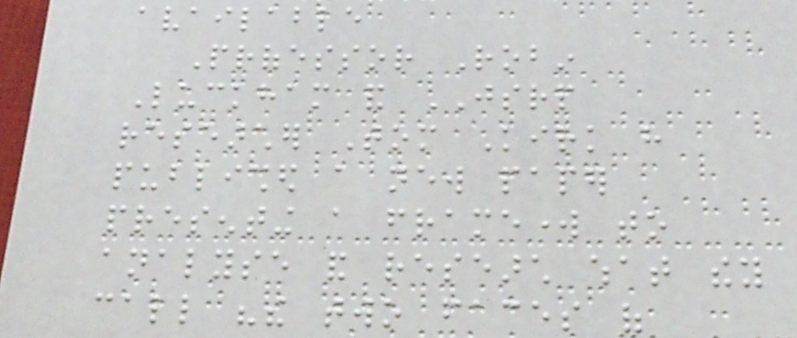available
Professor Robin
Luckham and JSRP
researcher Tom Kirk have
published a new paper
presenting a framework to
analyse and research what they
call "the two faces of
